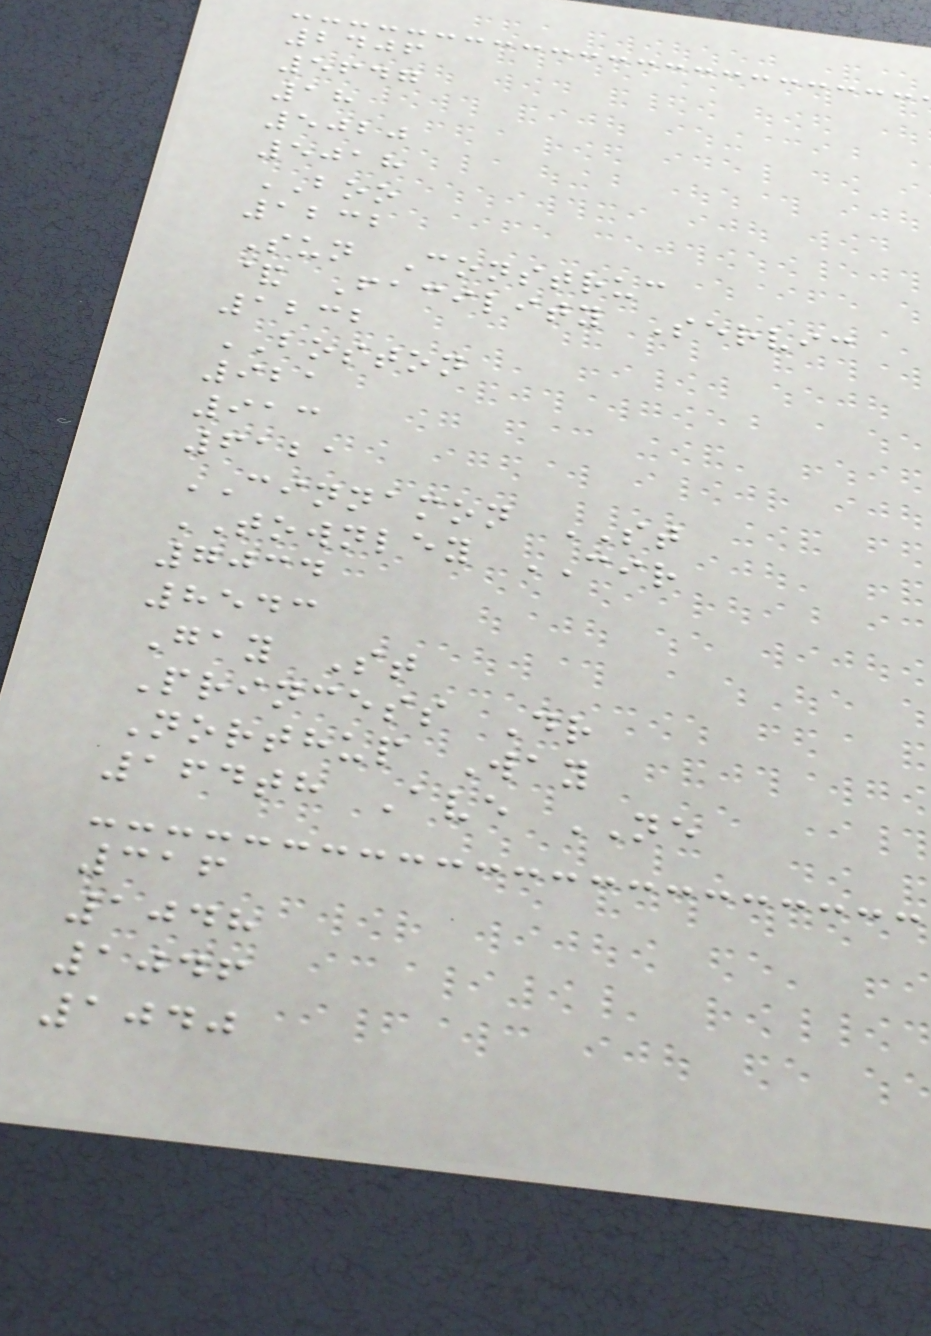2406
5647
18
5020
5018
BOO
1232
Sun Construc
& Facility Servic
1232
BOSTON
921
913
6121
CINNAMON ST
TOWNLEY CIR
7034
8543
Gay St
Princess Dr
Northup Way
164th Ave NE
316
1048
1046
1040
